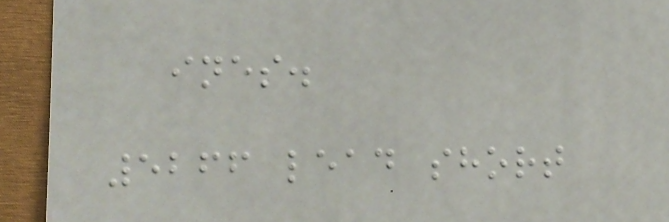ines.
5266 lead short
